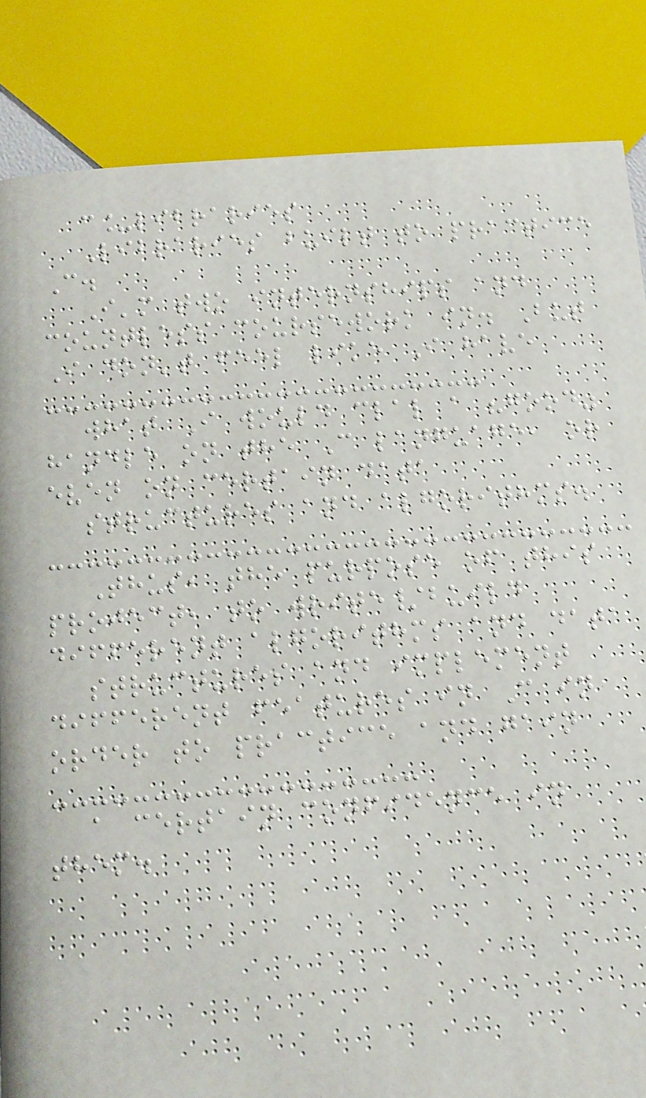c_libraries
Libraries built to practice
C.
I'm two internships and
countless coursework in. But
I don't feel like I have
what I would clal a "good"
handle on the C language, or
even on certain data
structures and algorithms.
Thus, the purpose of this
project, to write/build
different algorithms and data
structures and implement
different features in C in
order to practice and gain
a certain confidence in
them.
